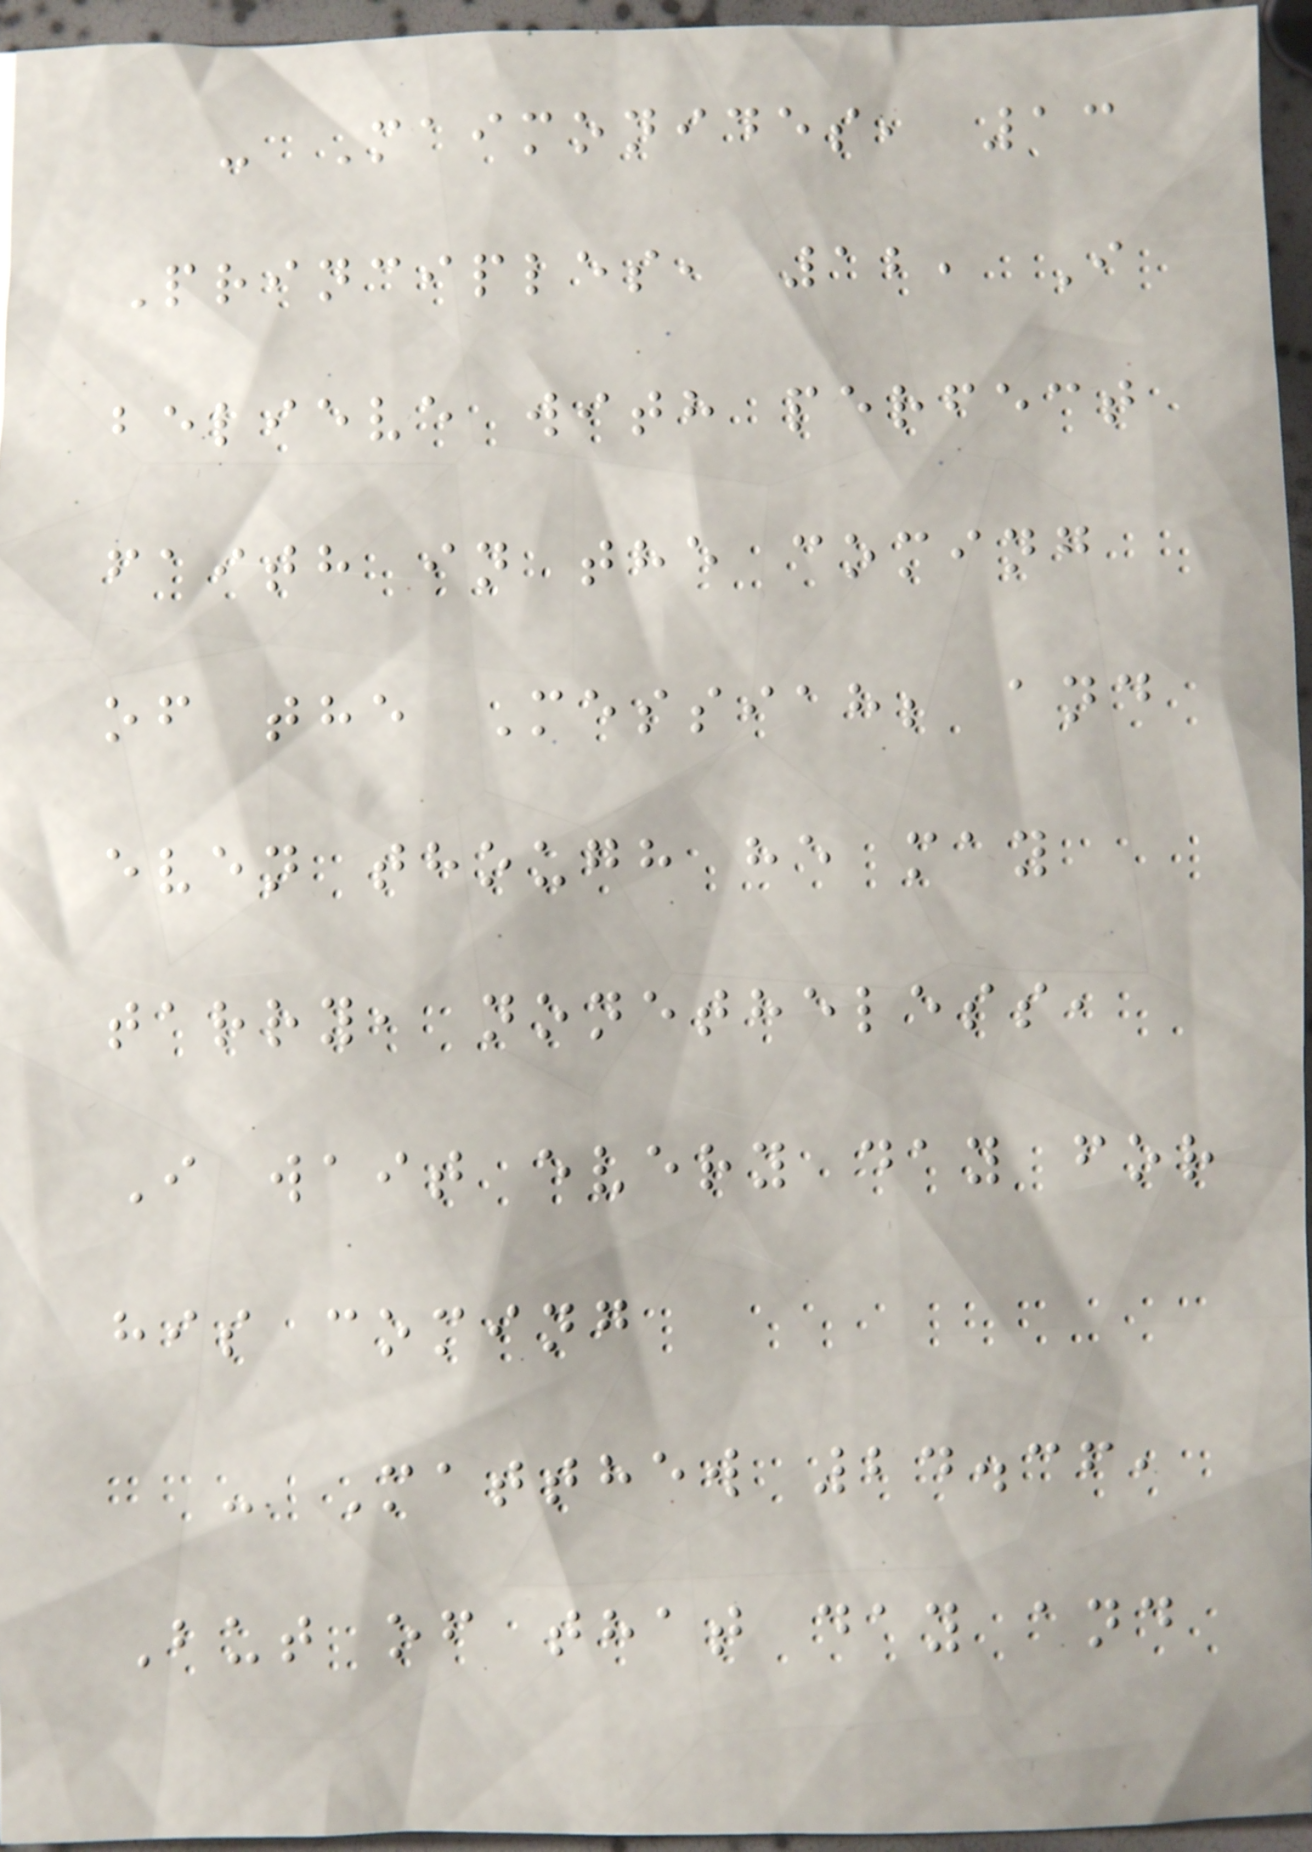- Maimonides, 13
Principles, 12, I
believe with perfect
faith in the coming
of the Messiah; and
even though he may
tarry, nonetheless,
I wait every day for
his coming
- Matthew 24.36,
But of that day and
